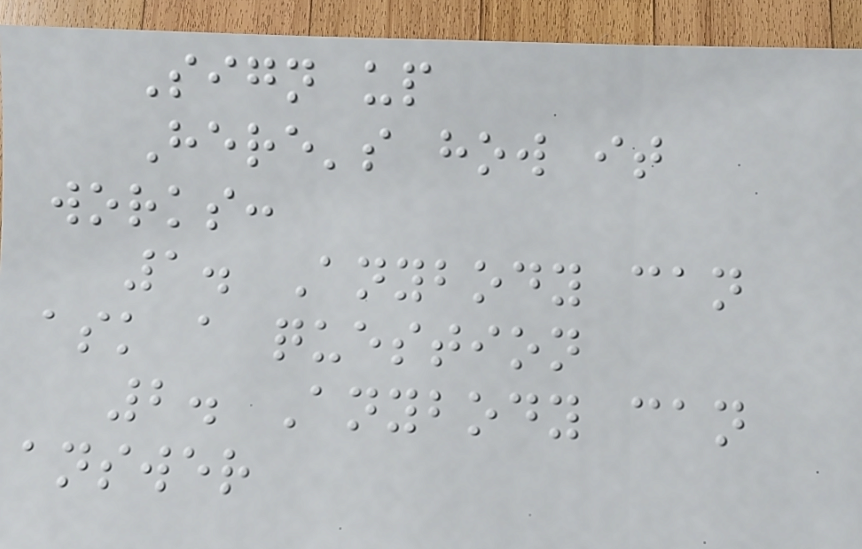Sign up
Here's how it
works:
1. Anybody can
ask a question
2. Anybody can
answer
